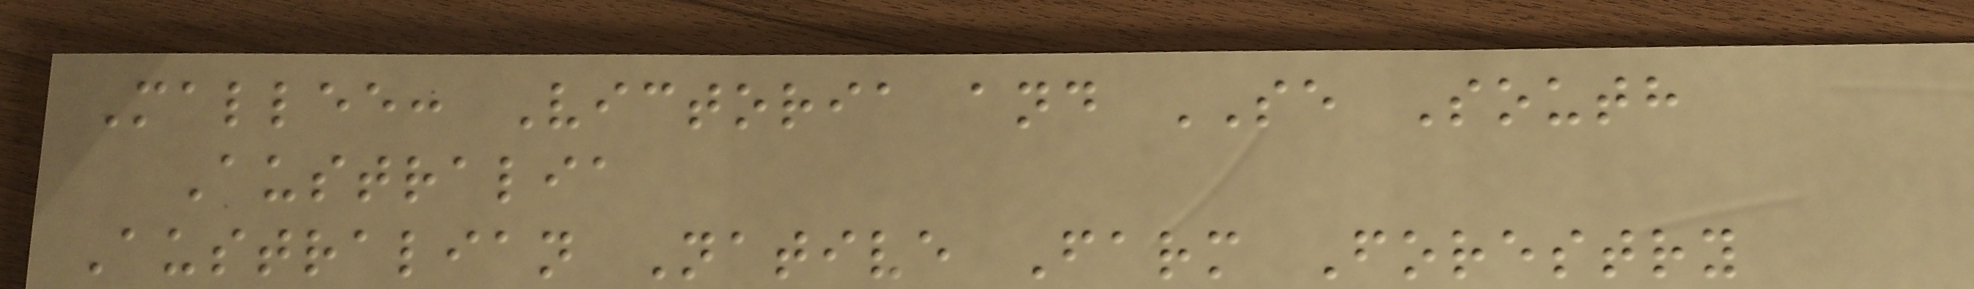Mallee: Victoria and SE South
Australia
Australian Native Farm Forestry
